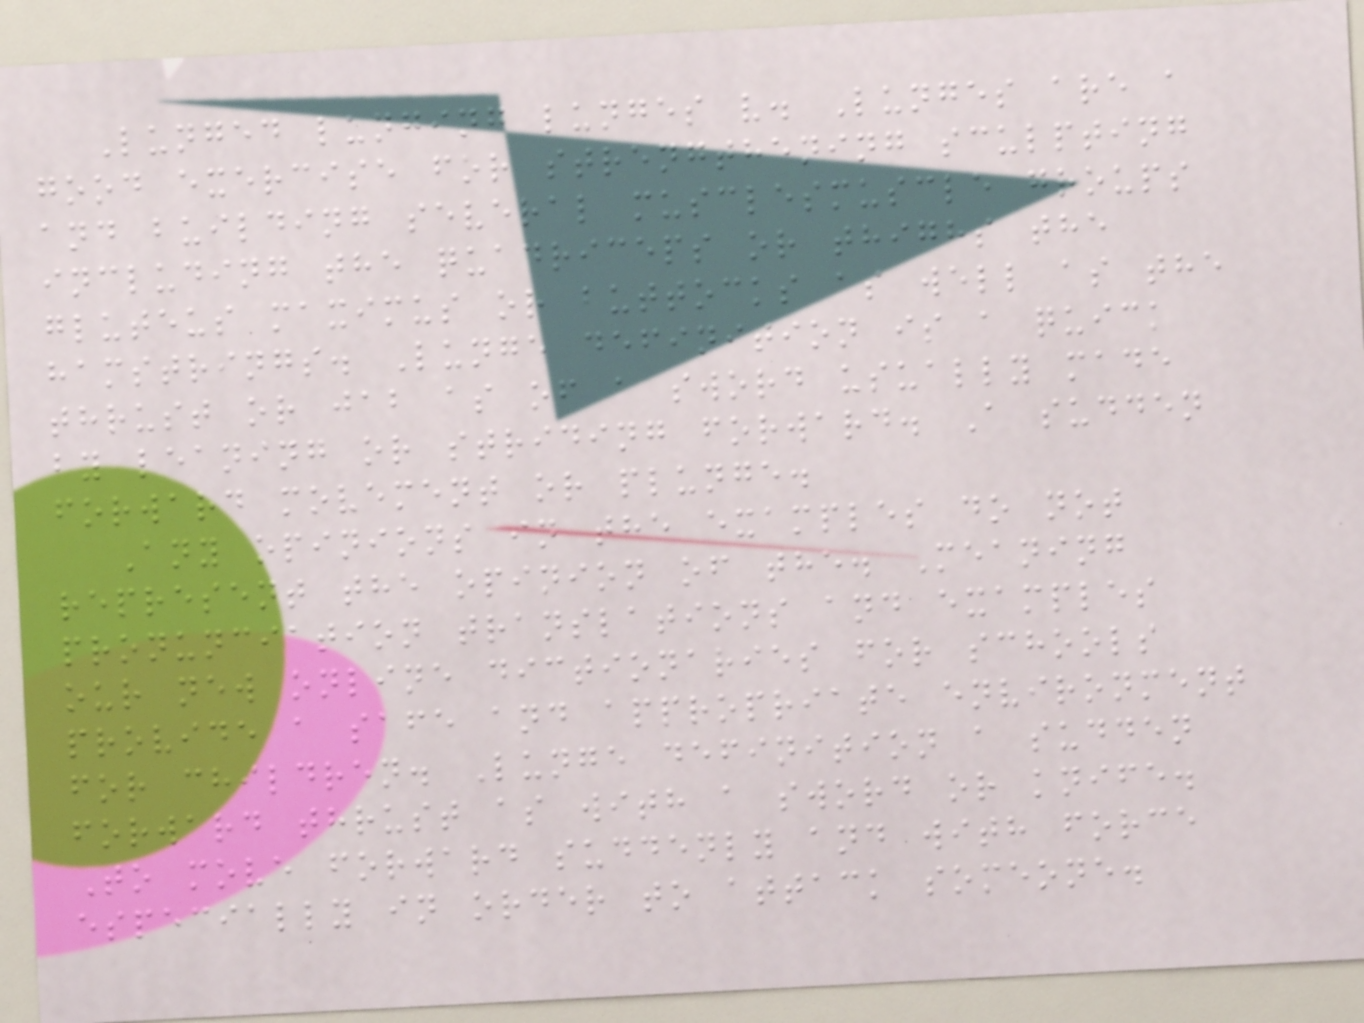Lunged lunging lunges v. Lunges are a
good exercise for strengthening sculpting
and building several musclesmuscle groups
including the quadriceps or thighs the
gluteus maximus or buttocks as well as the
hamstrings. Lunge definition is a quick
thrust or jab as of a sword usually made
by leaning or striding forward. A sudden
forward movement or plunge.
Any opinions in the examples do not
represent the opinion of the. Meaning
pronunciation translations and examples
our new online dictionaries for schools
provide a safe and appropriate environment
for children. Lunge definition a sudden
forward thrust as with a sword or knife.
To move forward suddenly and with force
especially in order to attack someone.
